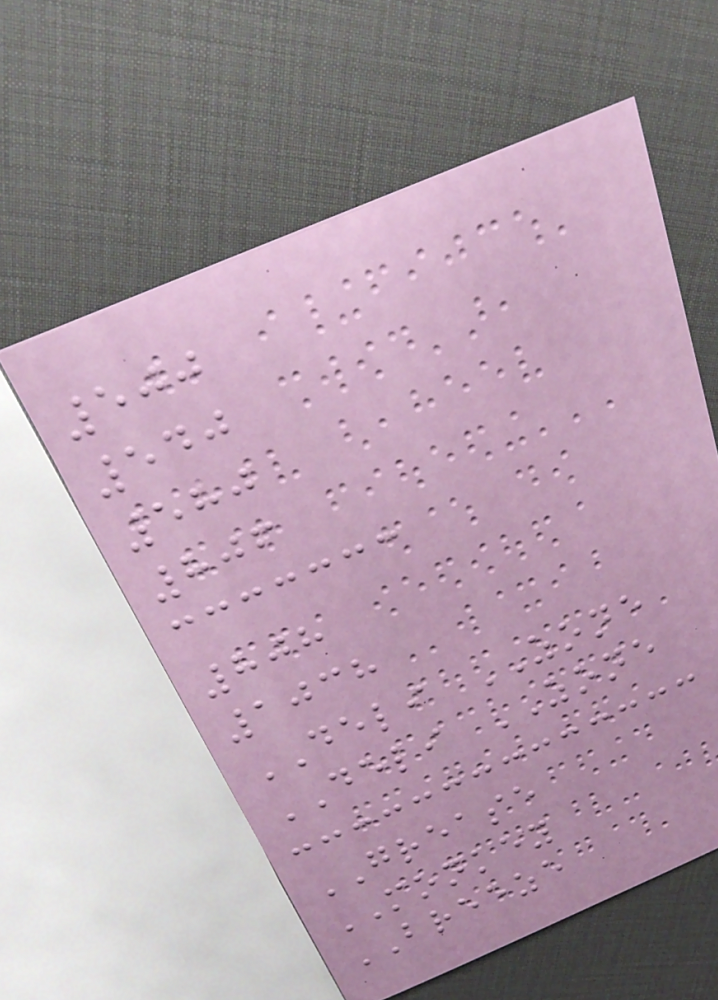500
540
580
806
808
1038
DELI ZONE
DELI ZONE
GREASE
MONKEY
BREEZE
